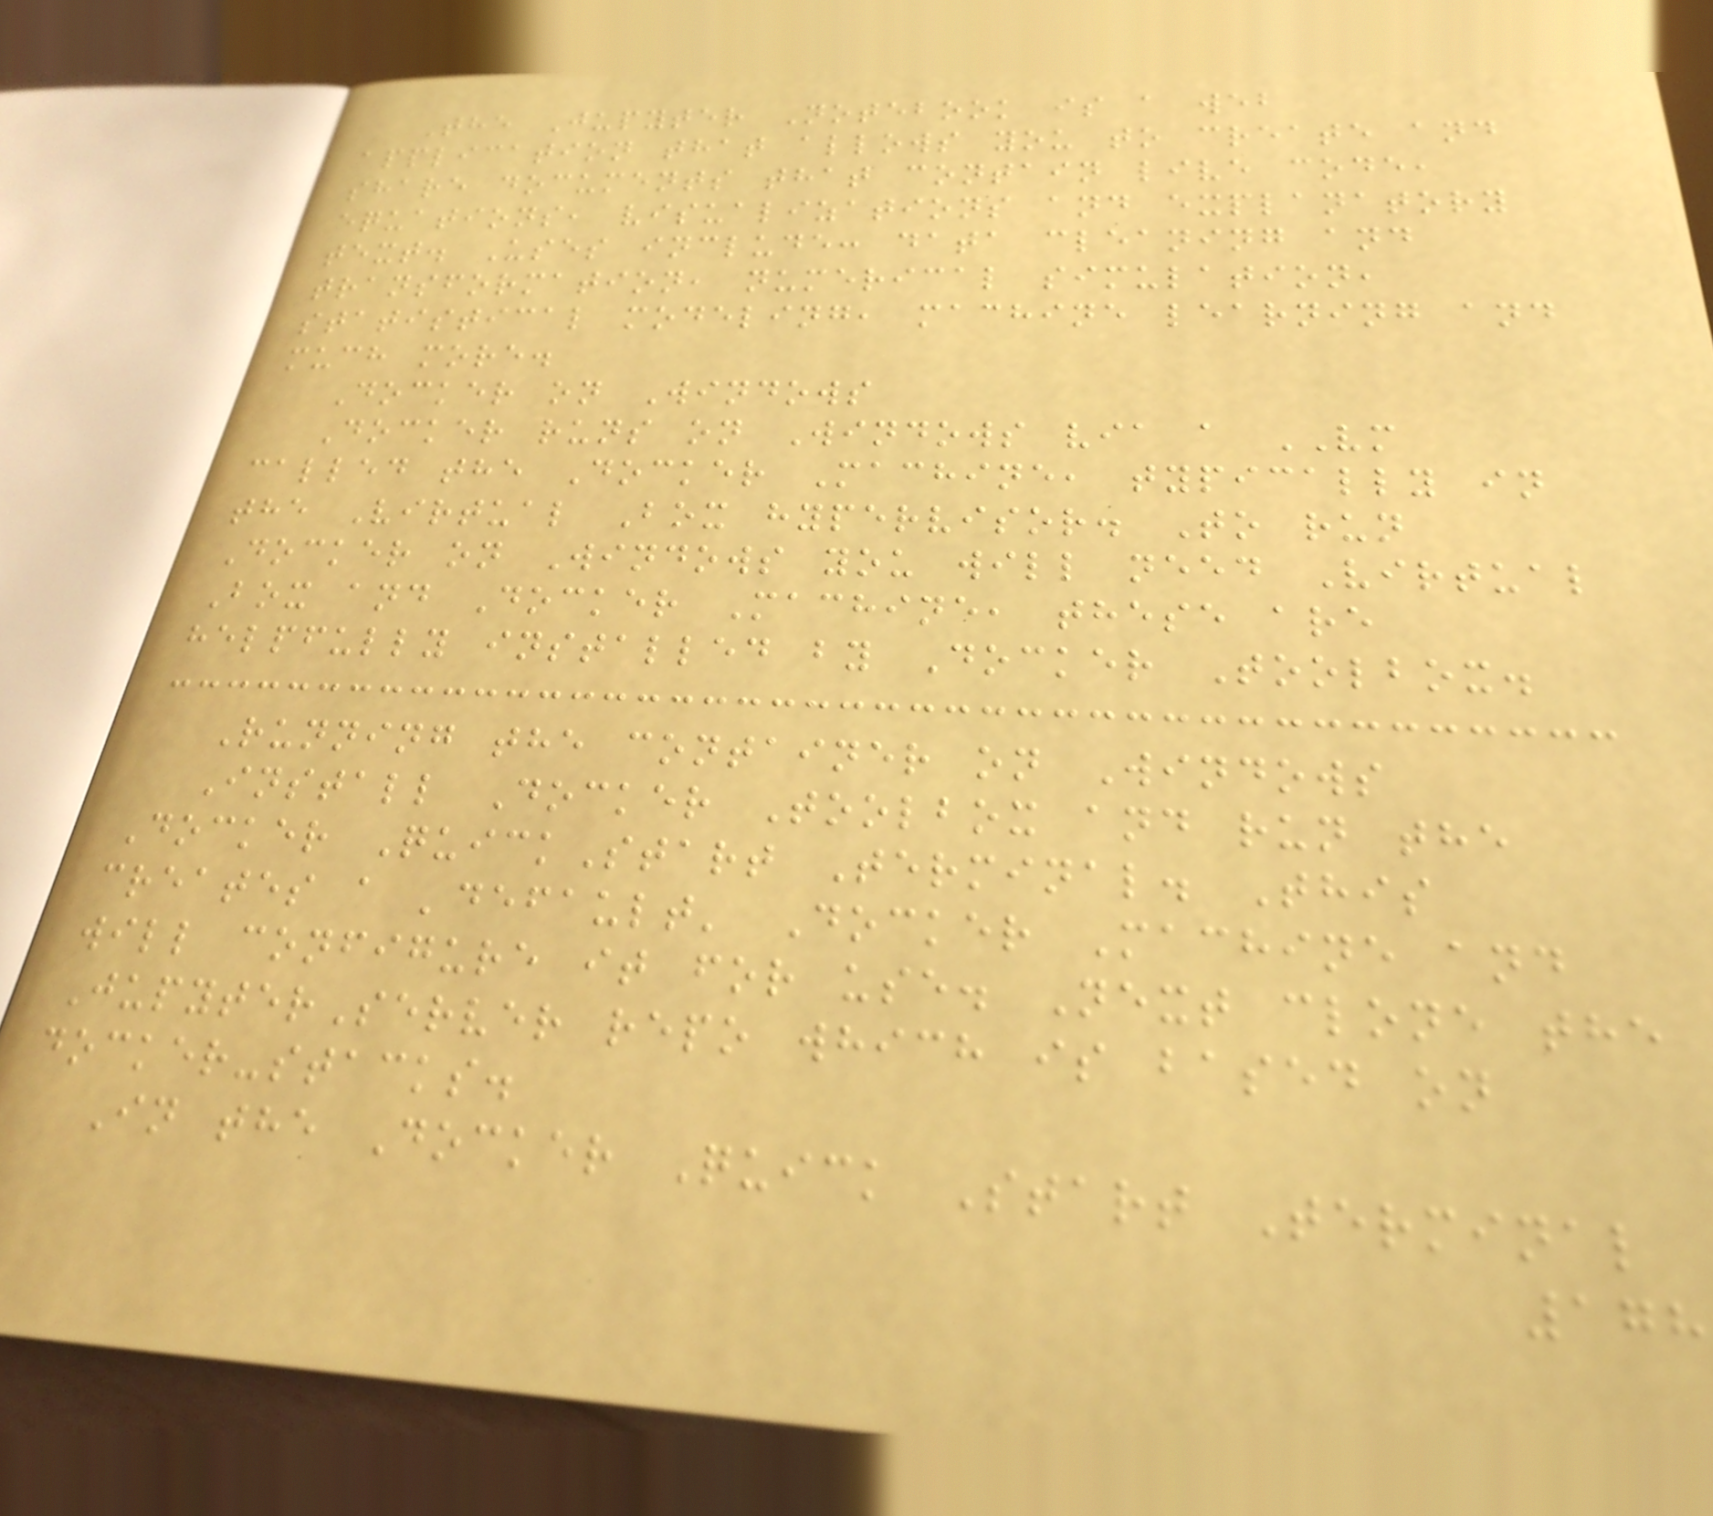The Jupyter Notebook is a web
application that allows you to create and
share documents that contain live code,
equations, visualizations and explanatory
text. Uses include: data cleaning and
transformation, numerical simulation,
statistical modeling, machine learning and
much more.
Docker on Windows
Docker runs on Windows via a VM
called the Docker Machine, typically in
the Virtual Box hypervisor. To run
Docker on Windows you will need Virtual
Box and Docker Machine, these are
helpfully installed by Docker Toolbox.
Running the container on Windows
Install Docker Toolbox and run the
Docker QuickStart Terminal. This
creates a 'default' Docker Machine and
will configure it for use. Next clone the
JupyterServer repo which is based on
docker-stacks.
In the Docker Quick Start Terminal
178
